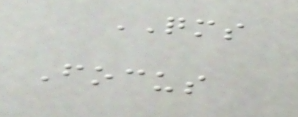QMS
Focus
